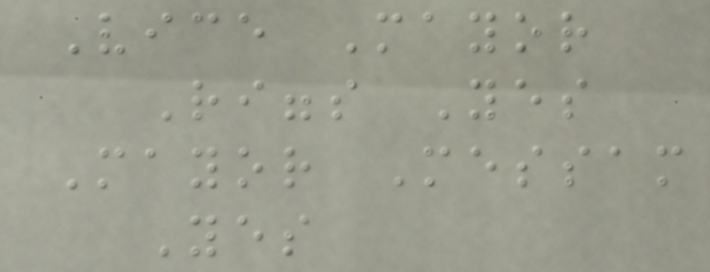Vice Mayor
Riggs Yes
Mayor Messam
Yes
